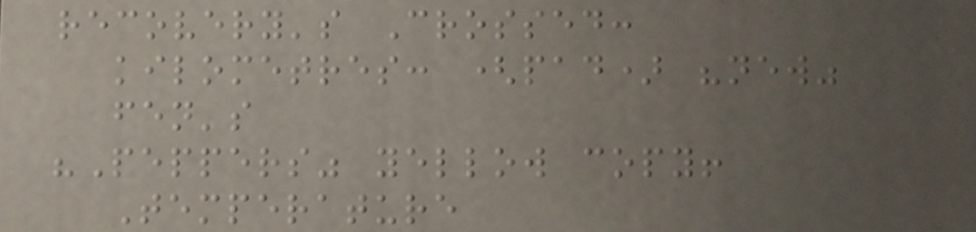recovery's Crossed:
kilometres: (pad) "new"
fen's
"Peppers" yellow copy!
Temperature
